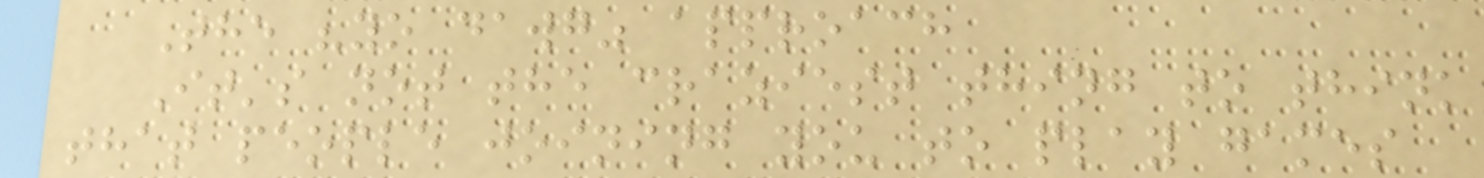The "yo dawg" approach
It's not the craziest thing to think
that people joining you to play games
